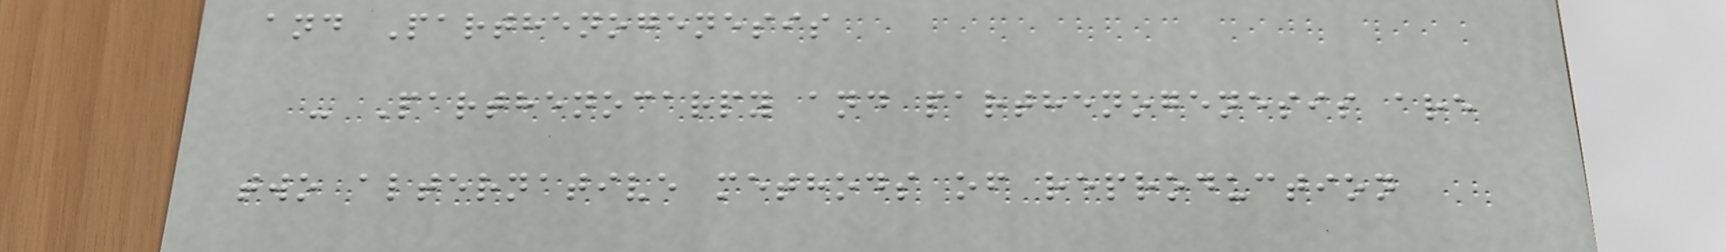and Parthenogenesis
- Parthenocarpy and parthenogenesis are
two alternative methods of reproduction
